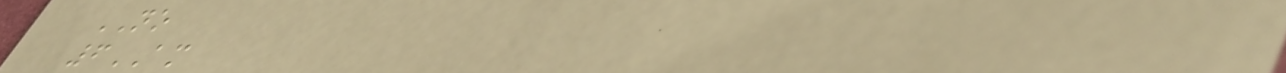NO
6AM
